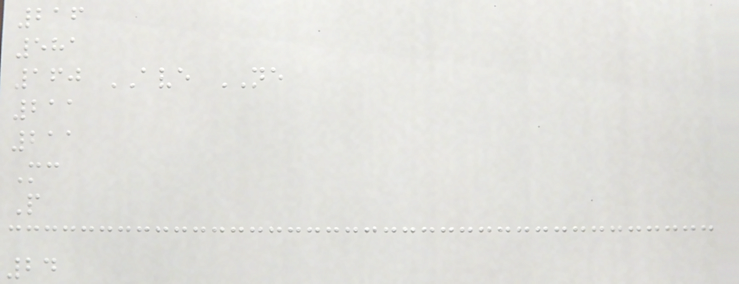216
581
160 AVE NE
211
211
Mc
P
24
